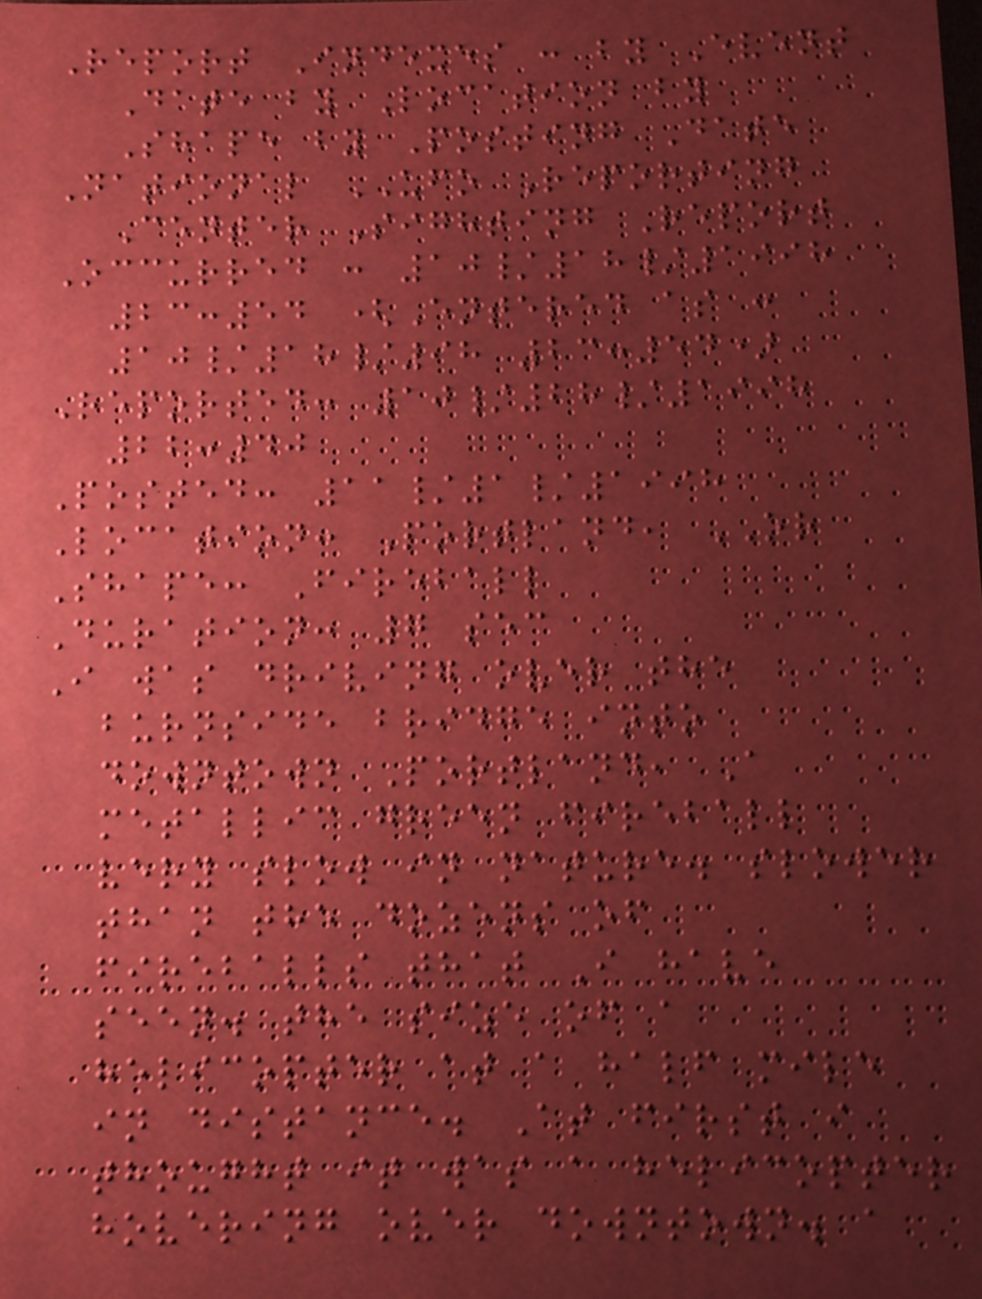Report Indexes : by Event
Date by Location by
Shape by Posting Date
National UFO Reporting
Center Sighting Report
Occurred : 10/18/1998
23:54 (Entered as :
10/18/98 23:54)
Reported: 10/28/1998
22:40
Posted: 11/1/1998
Location: Portland, OR
Shape: Fireball
Duration: 7 sec
I was driving over the
burnside bridge into
downtown Portland, A
metallic green fireball
very slow in nature. slower
than the dozens of
fireballs that I have
seen. the size of a
helicopter at a half mile
in distance. At first i
thought it was a helicopter
hovering over downtown. a
